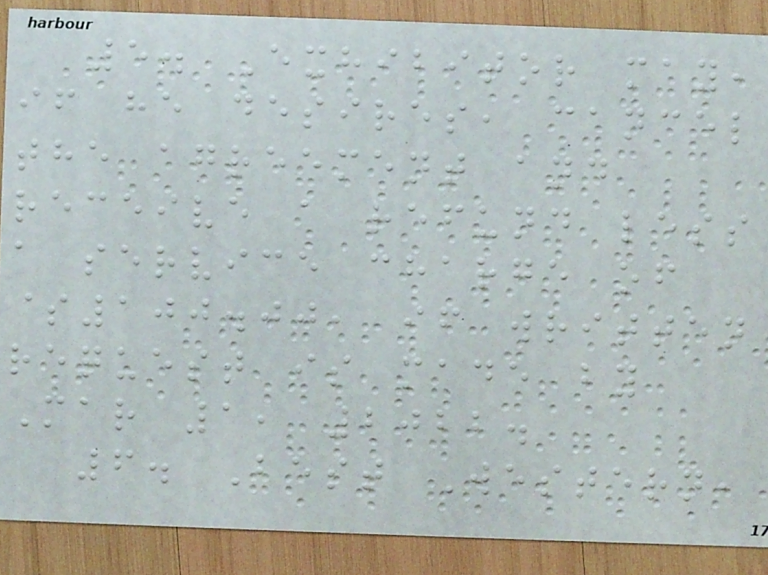5. Exhibitor may,
if he desires, cancel
the agreement and
receive a refund less
a service charge of
$100.00, if written
request is made by
Mar 1, 2022.
6. Best Western,
